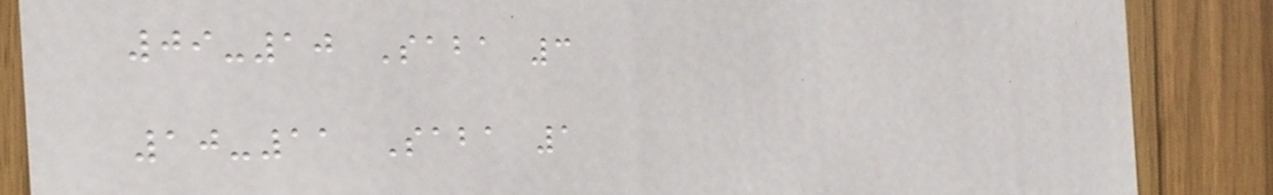09-10 Saba 3
10-11 Saba 1
